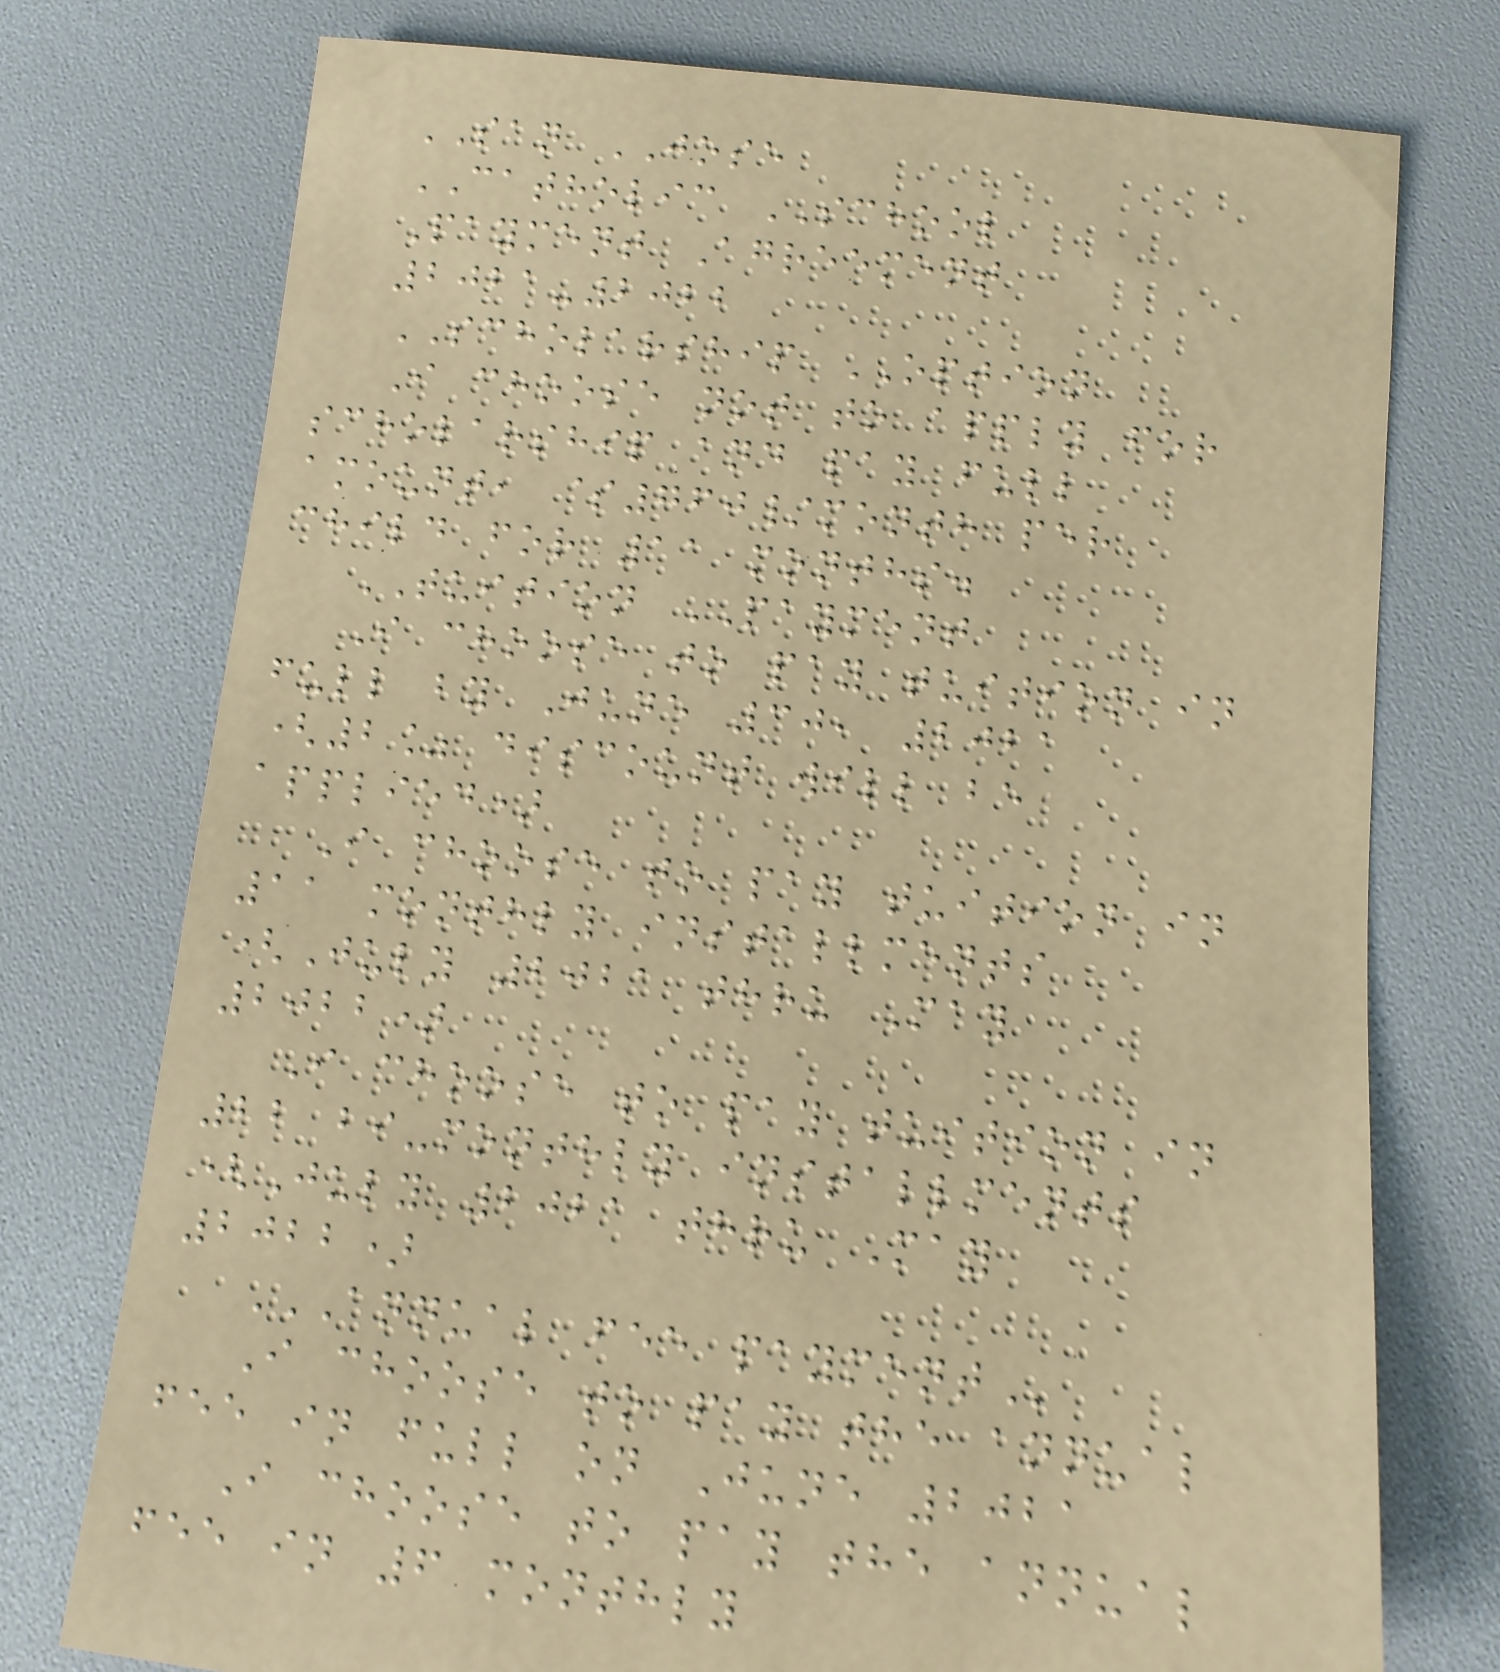SAN JOSE
CATHOLIC SCHOOL
Payment Agreement
2021-2022
SCHOLARSHIP OPTION
I choose not to apply for
scholarship and pay full
amount, $760/month per
child for 11 months.
TUITION PAYMENT
I choose to pay tuition in
full by June 30, 2021
(2% discount will be
applied)
I choose to pay tuition in
11 monthly installments
(July 2021 thru May
2022)
I choose to pay tuition in
22 bi-monthly installments
(July 2021 thru May
2022)
ANNUAL FEE PAYMENT
I choose to pay the annual
fee in full on June 2021
I choose to pay the annual
fee in 6 monthly
